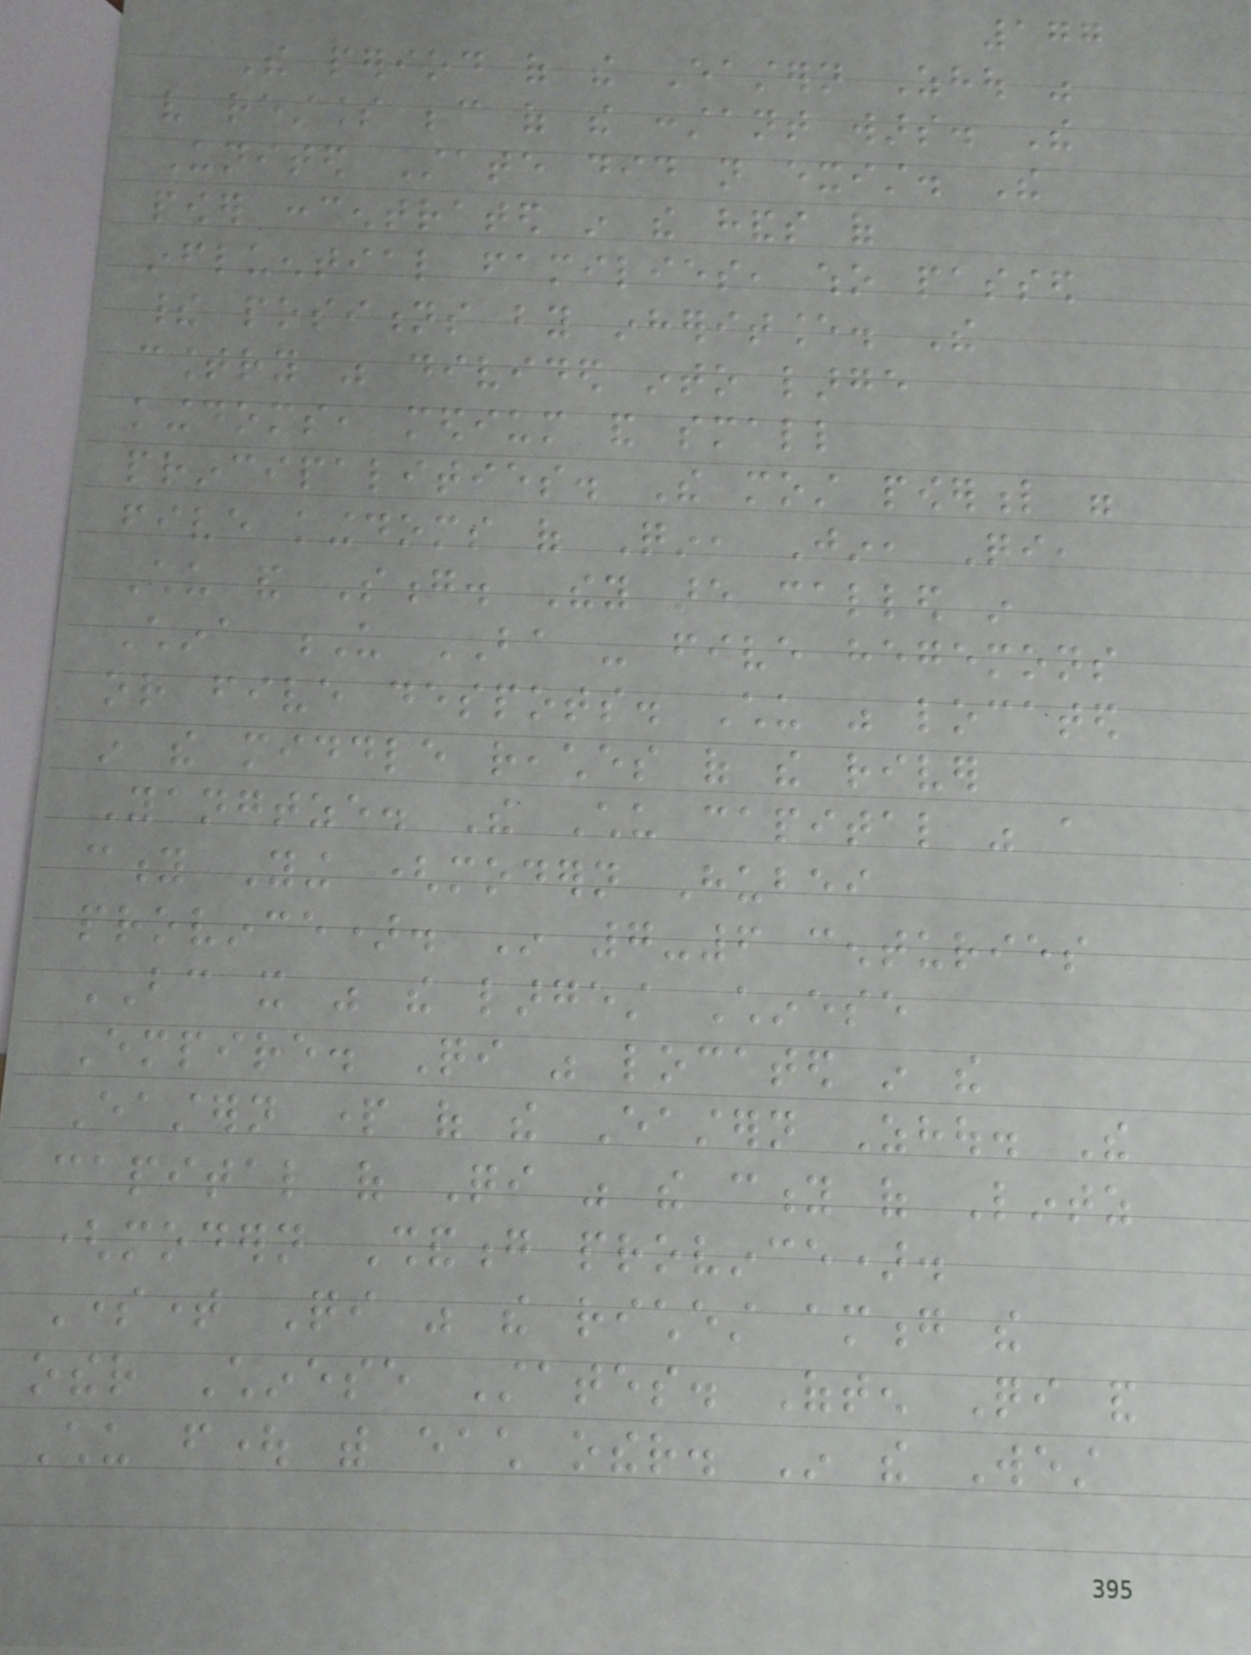177
The period of the Eastern Zhou was
very restless because of the constant wars. The
United State did not exist. The
power concentrated in the hands of
influential families, who passed
their positions by inheritance. The
country was divided into large
kingdoms, medium and small
principalities. The most powerful were
five kingdoms of Qin, Jin, Qi,
Chu and Song. They are called in
China U BA - five hegemons
or five despots. Chu was located
in the middle reaches of the river
Yangtze. The Chu capital was a
city Ying (modern Hubei
province). In 7-6 centuries
BC it was the largest Chinese
Empire. Qi was located in the
Eastern part of the Eastern Zhou. The
capital of Qi was the city of Lintz
(modern Shandong province).
Sometime Qi was the richest among the
other Chinese States. Often Qi and
Chu fought with each other. In the West
